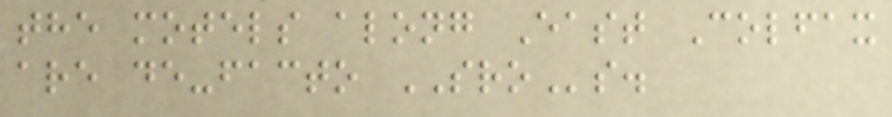the motels along East Colfax
are de-facto SROs.
